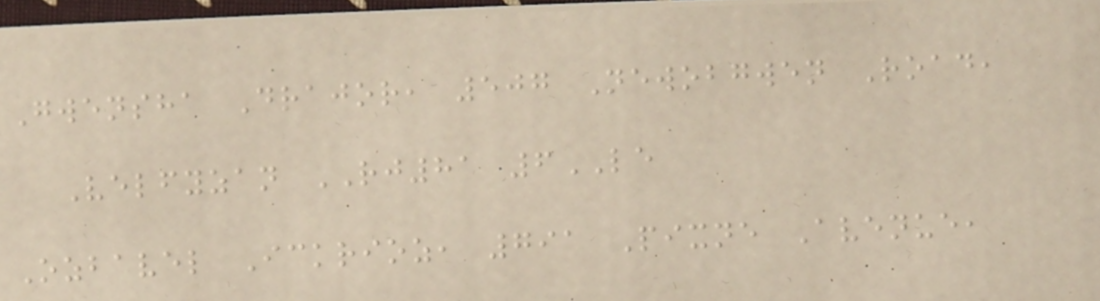Gwensha Drajor, 507 Newobgwen Road,
Velfyzan RJ81 6LE
Ozbavel Ickrioz, 791 Pixne Avenue,
